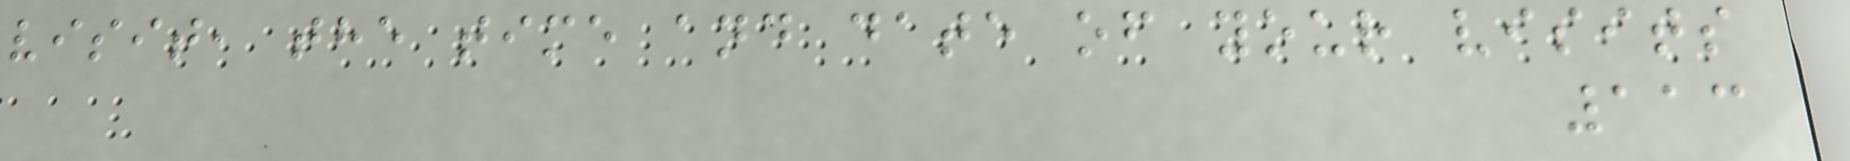visit, the time and date of your visits
113
